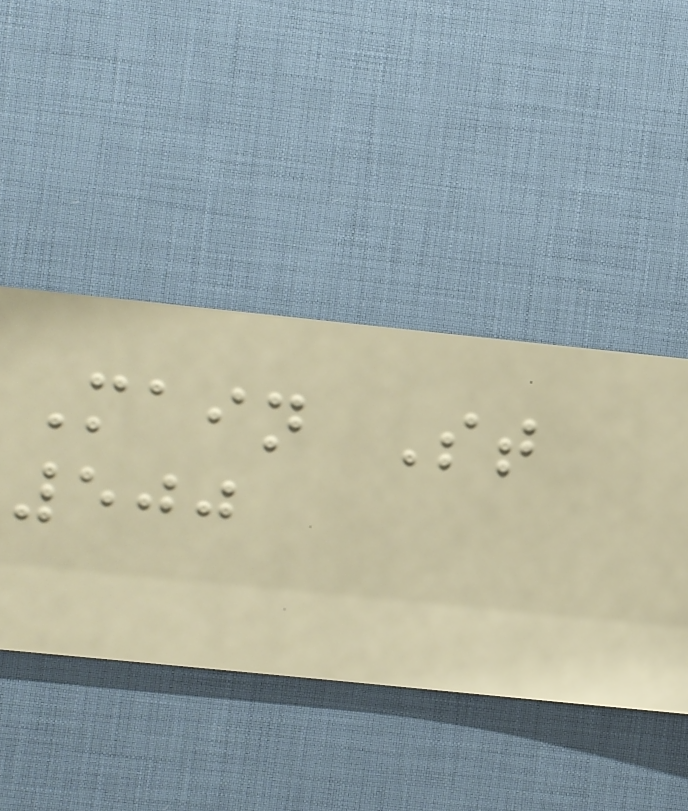Main St
500
